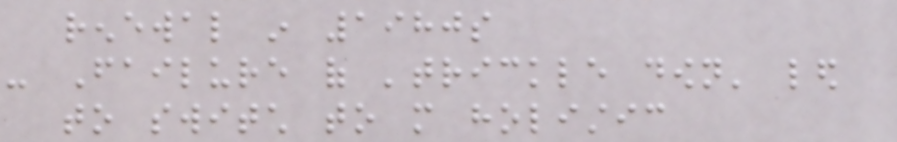renewal in 1980s
- Failure of 'trickle down' led
to switch to more holistic
